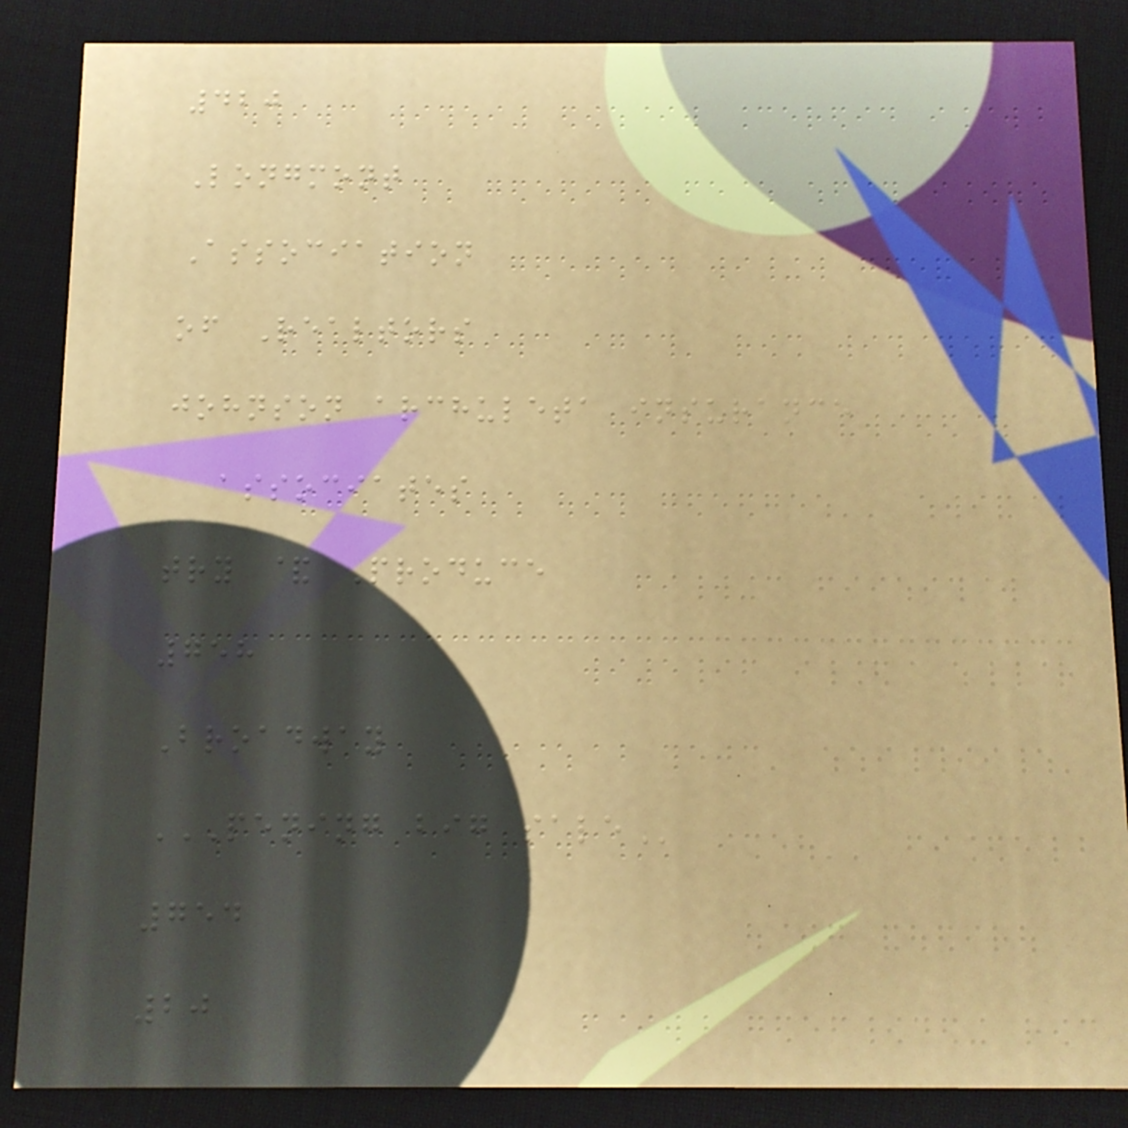420
Longmont
Association
of Realtors
johnson archuleta insurance
associates
try & Produce
758
Broadway
PENING BIG SALE
754
20
